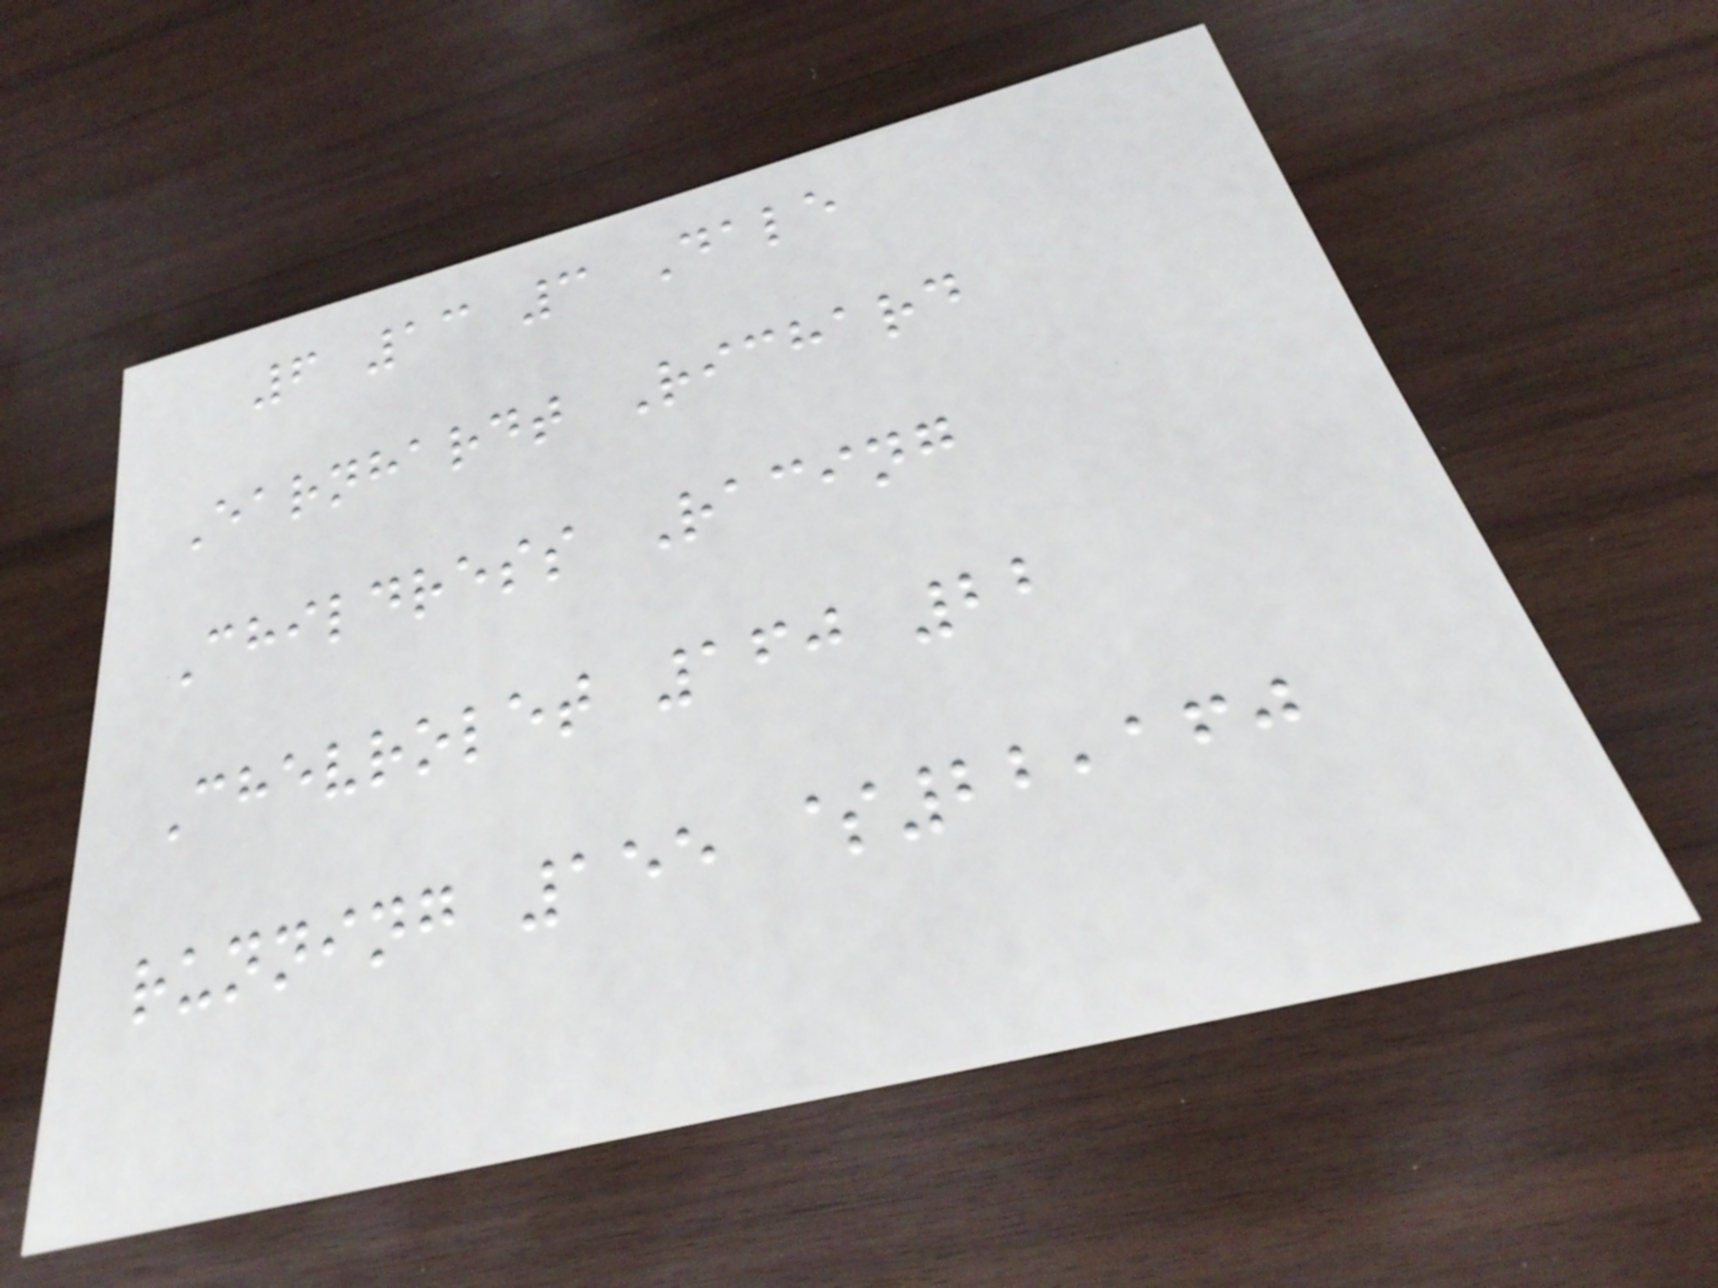6 13 3 Dale
Earnhardt Richard
Childress Racing
Chevrolet 160 22
running 155 $22,160
